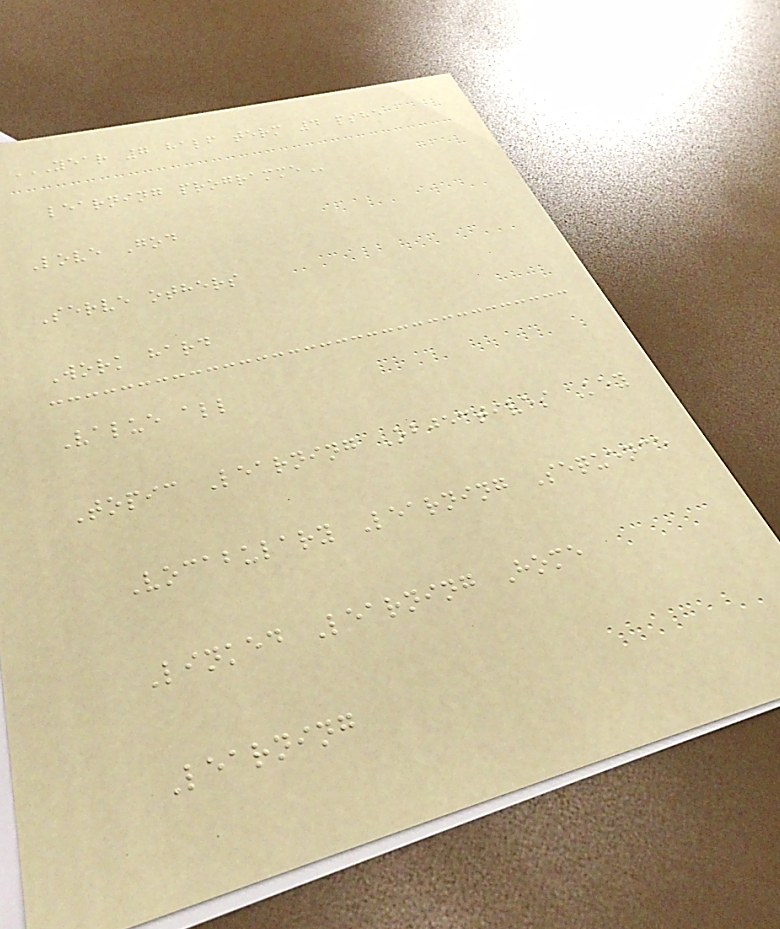YEAR 7 HALF TERM 4 PSHE
LEARNING PROGRAMME
Love God
Serve others
Work hard
Value all
Topic Learning Objectives Key
Vocabulary Learning Sequence
Linked Learning Home
Learning
